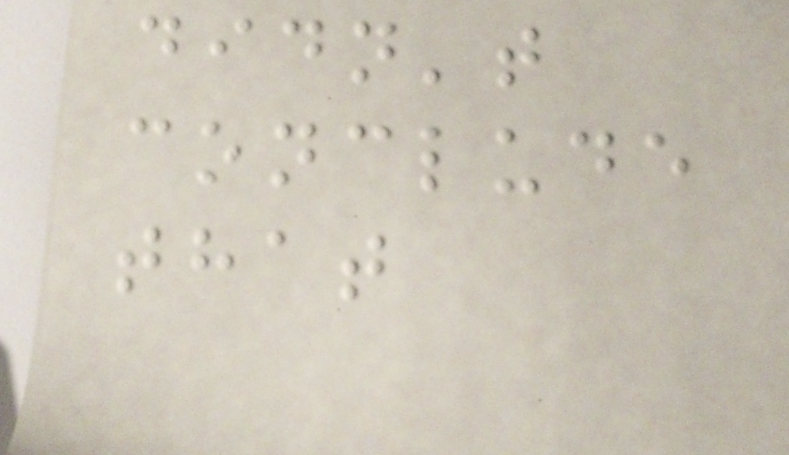didn't
conclude
that
